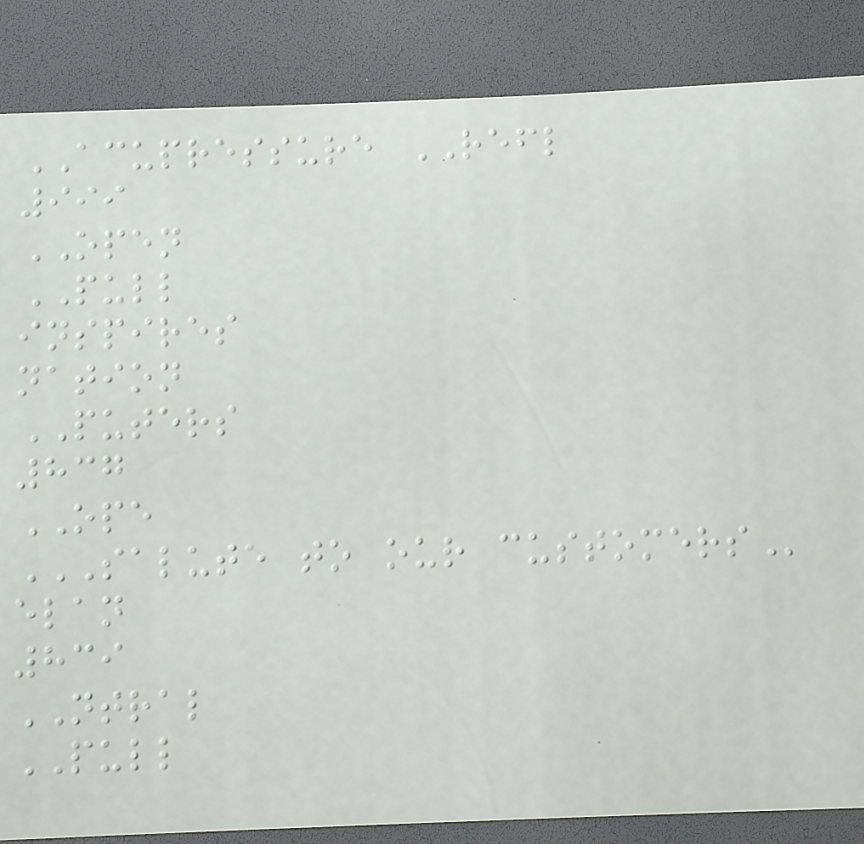ACUPRESSURE REFL
999
OPEN
PULL
inspires
nation
PUTERS
837
OPE
SALUTE TO OUR CUSTOMERS
elan
839
NTRAL
PULL
